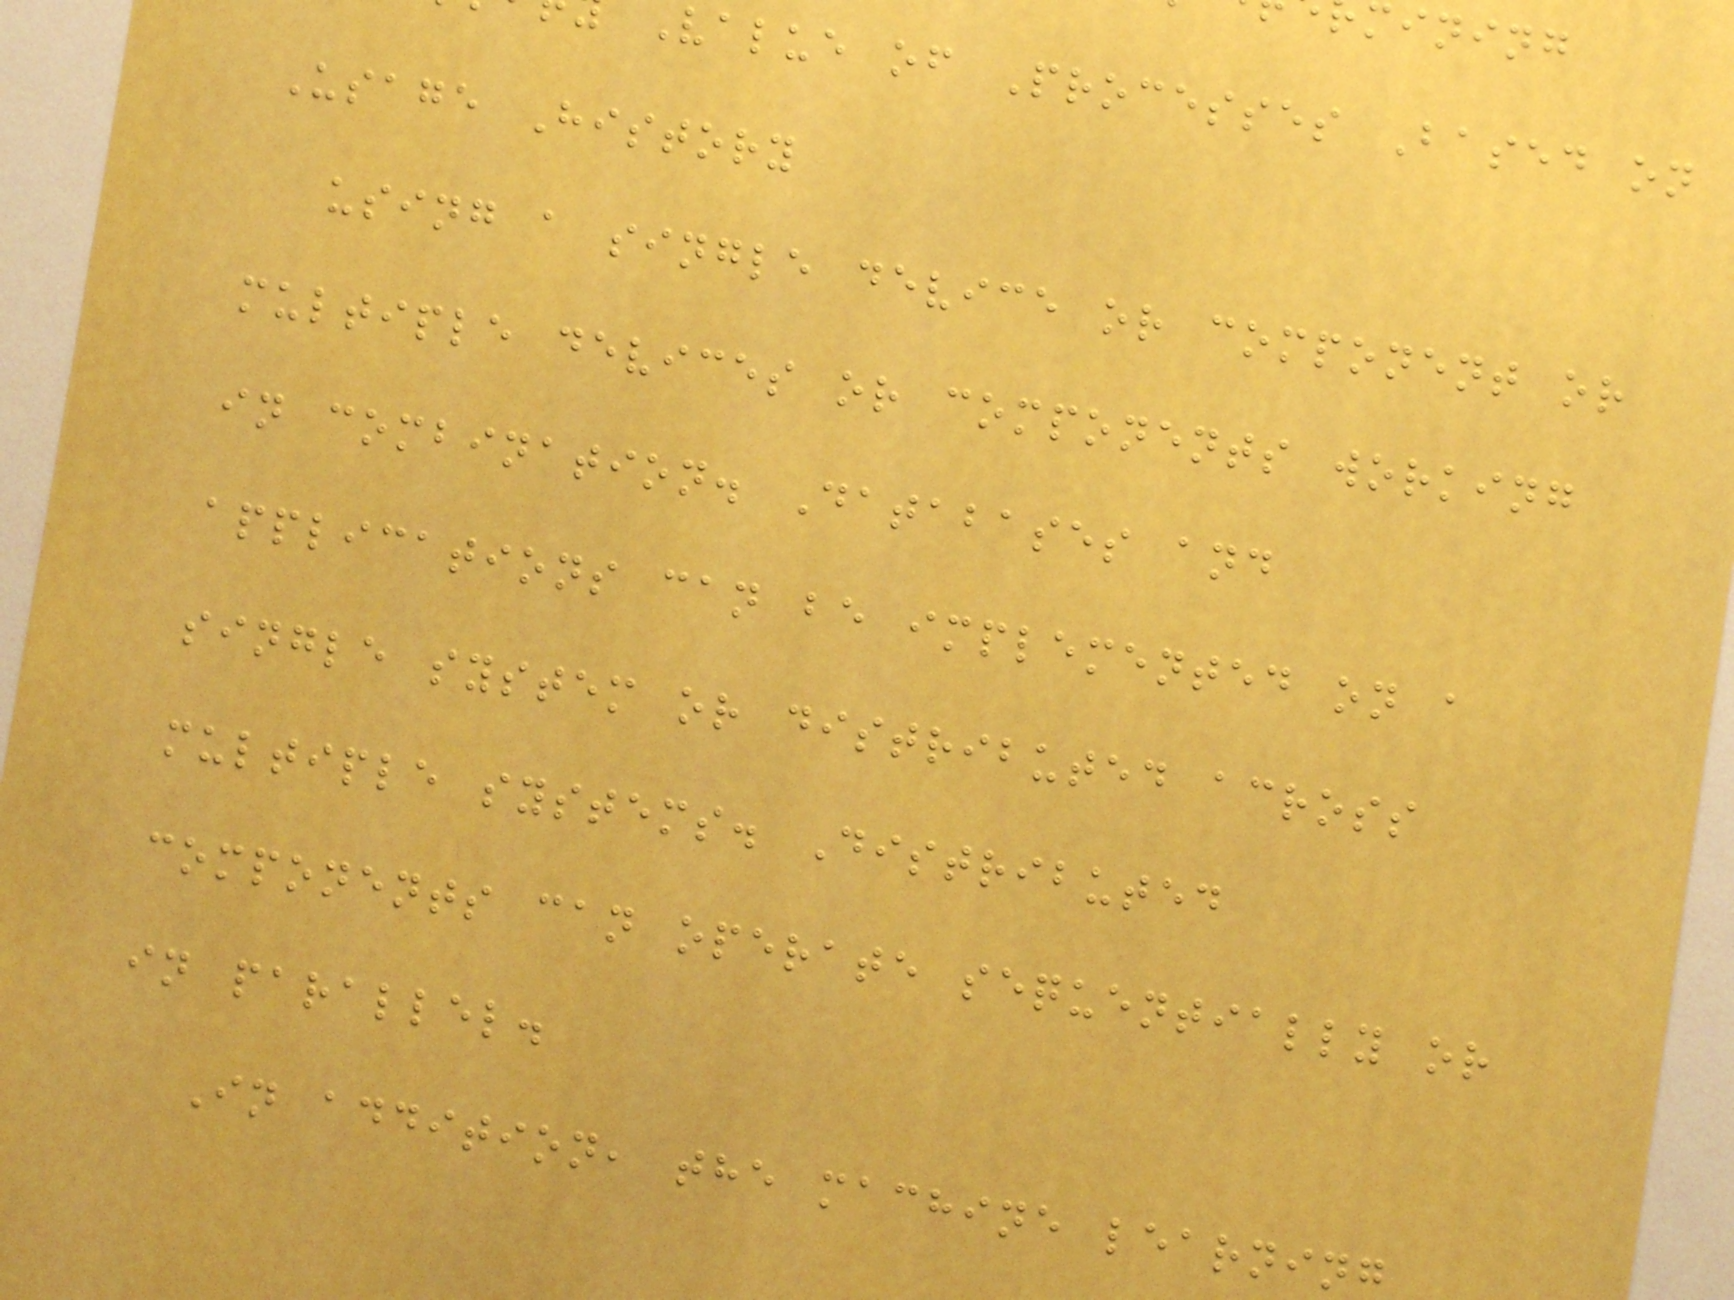Value of Processes Based on
Usage History
using a single device or component or
multiple devices or components working
in combination. Databases and
applications can be implemented on a
single system or distributed across
multiple systems. Distributed
components can operate sequentially or
in parallel.
In addition, the machine learning
